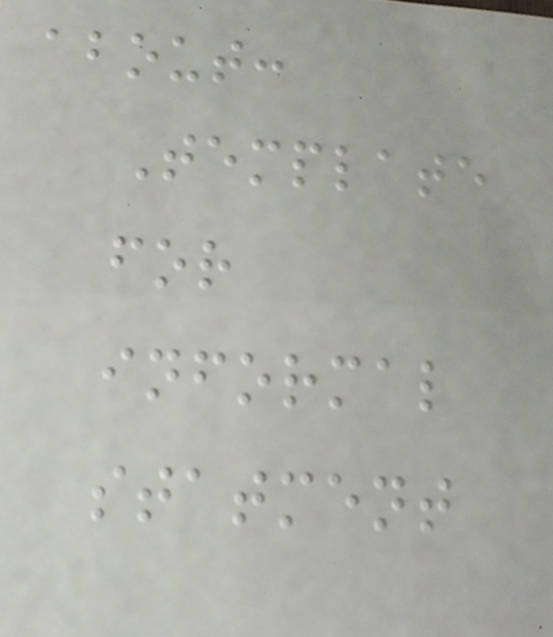about:
Template
for
informal
statment
